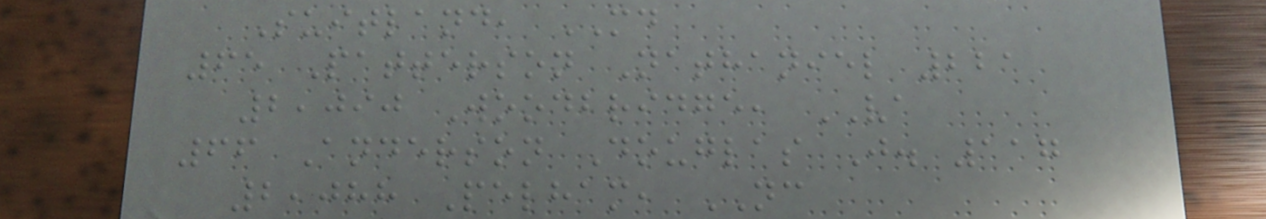Suitland, MD
65 Patterson Nathaniel 221
2,090 Woodbridge, VA
66 Anderson Douglas J. 117
2,088 Pelham, NC
